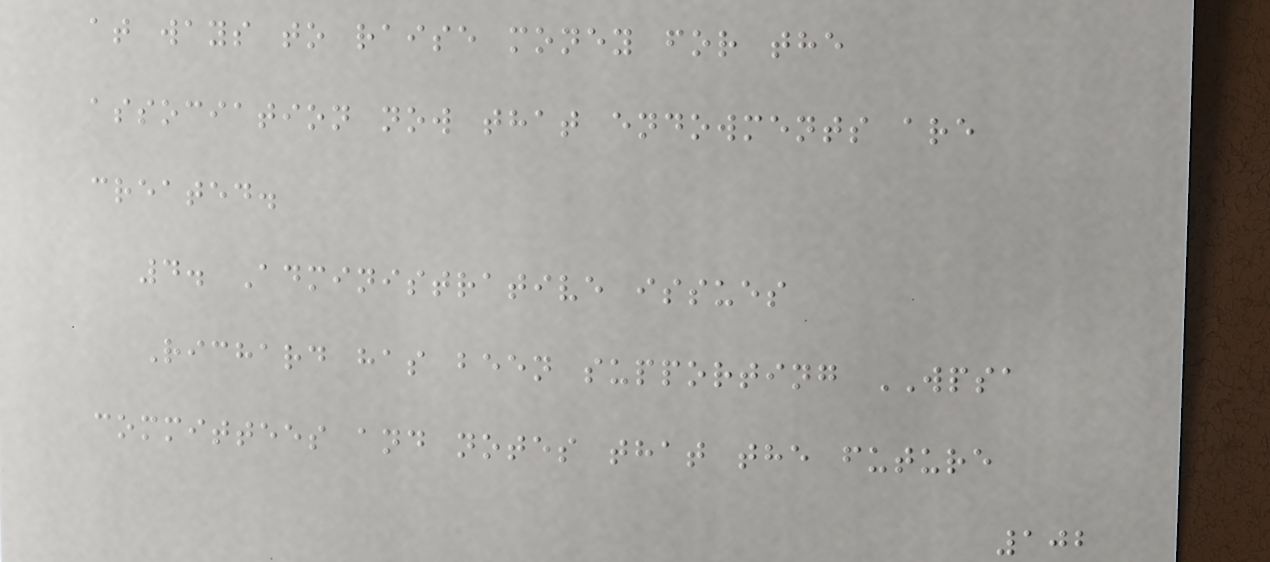at ways to raise money for the
association now that endowments are
created.
4. Administrative issues
Richard has been supporting WPSA
committees and notes that the future
102
